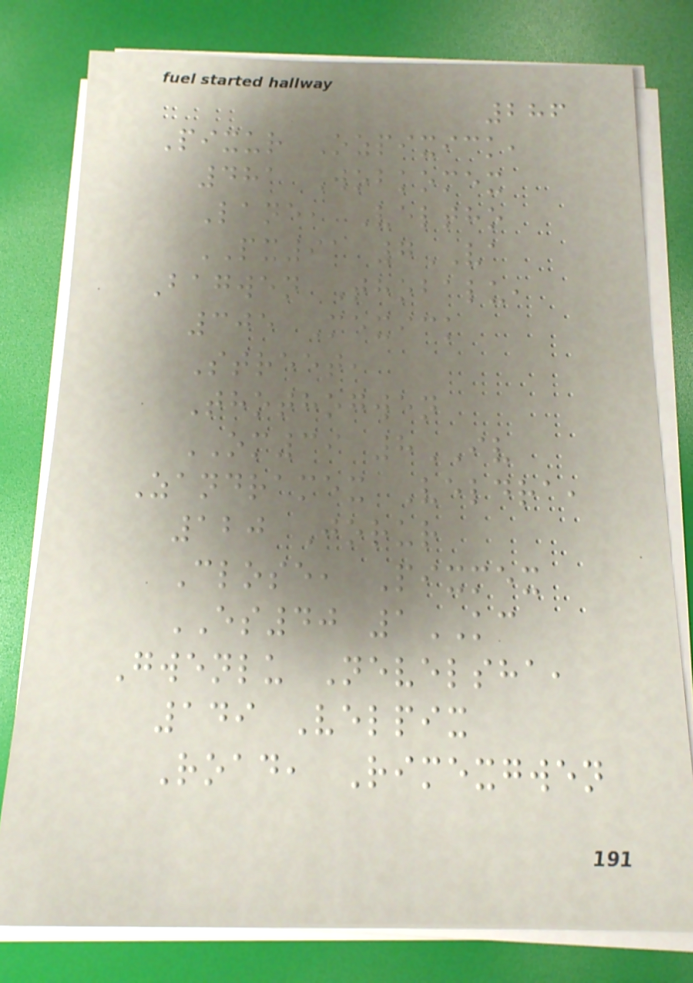286
Pixur Ozpixick,
481 Wobkomex
Lane, Veltho
PX91 7VA
Bagwen Thobalu,
305 Mexick
Street,
Thothogwen
OM39 8IV
Zandramex Veldra,
120 Jorur
Close, Pixmex
ES40 1KC
Gwenlu Nevelsha,
149 Velpix
Road, Rimexgwen
